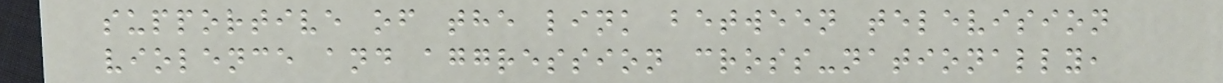supportive of the link between television
violence and aggression cross-nationally,
